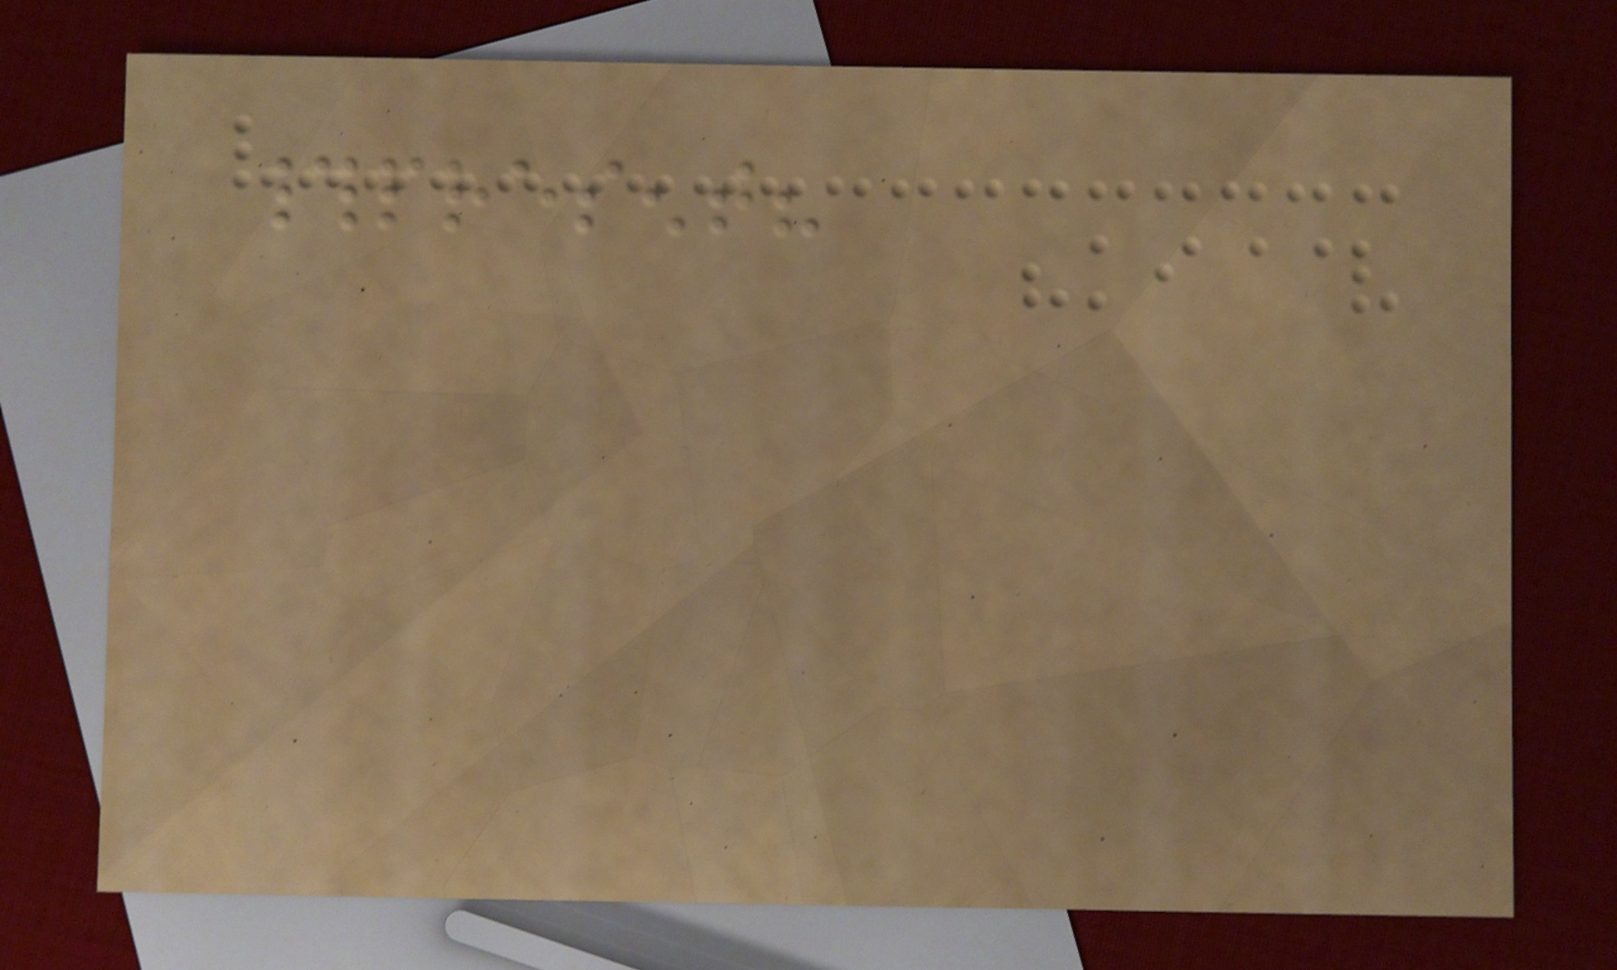#present?
